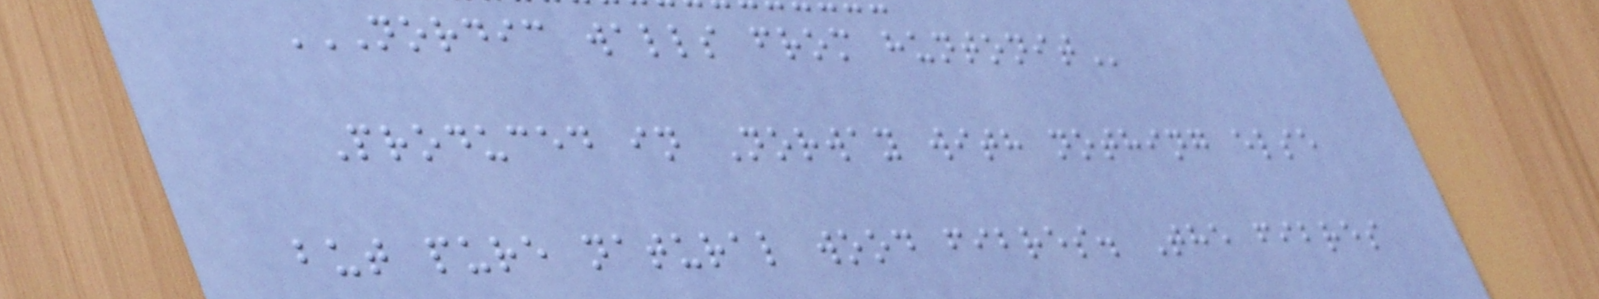NORDIC WALLS FROM HUNTONIT
Produced in Norway with nothing else
but pure natural wood fibres. The fibres
